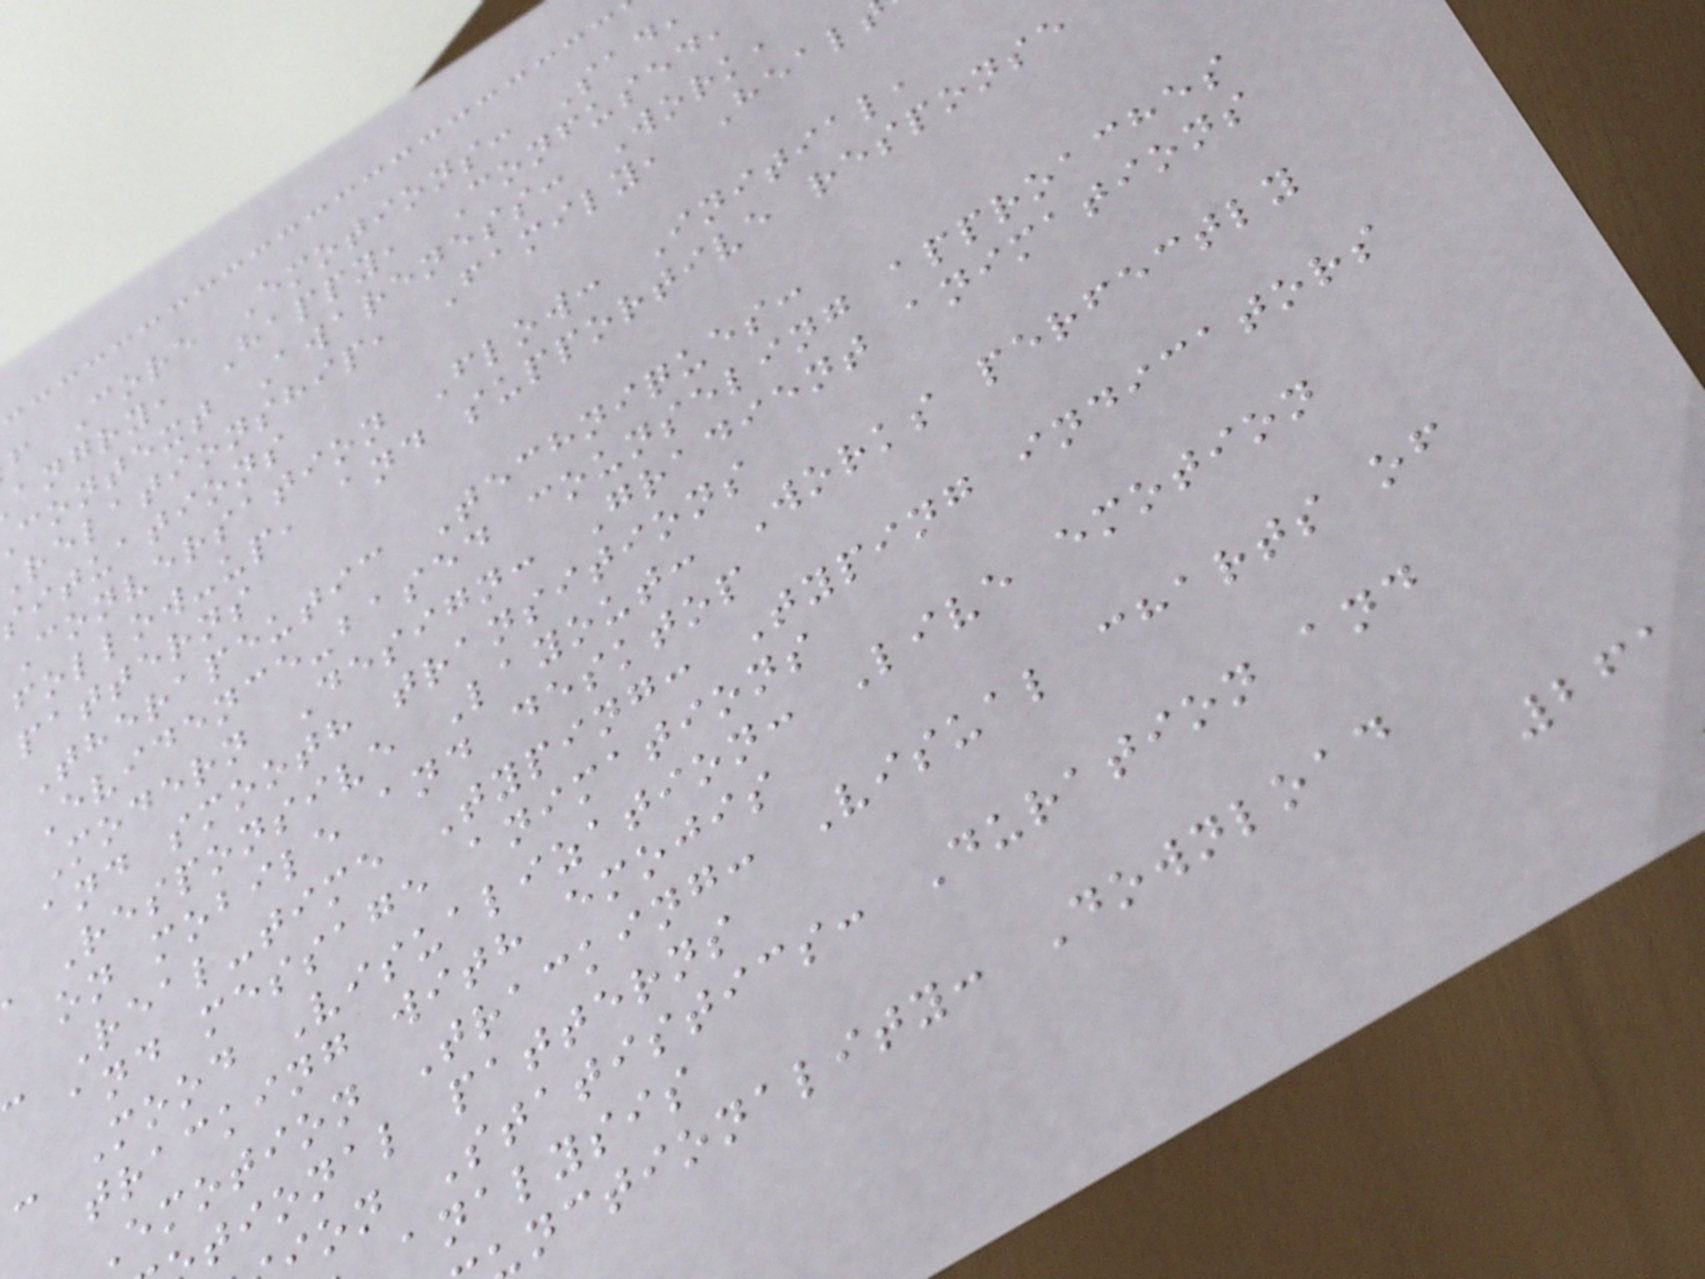f Core Emotions: Sad,
angry, Happy, Confused,
context Awareness: Work,
relationship, Family, Heal
situations
Conversation Flow: Initial,
follow-up, and supportive response
patterns
Therapeutic Techniques:
Evidence-based counseling approaches
Modern Design: Gradient animations
and smooth transitions
Responsive Layout: Works perfectly
on mobile and desktop
Real-time Typing: Typing indicators
and message animations
- Mood Visualization: Live emotion
tracking with emojis
Emotion Tracking: Visual charts of
tional patterns
on Statistics: Duration and
analysis
nctionality: Download
261
